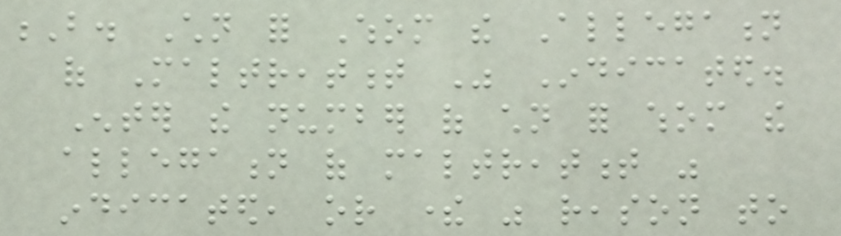B. Children for Whom the Allegation
of Maltreatment Was Indicated.
Enter the number of children for whom the
allegation of maltreatment was
indicated, or there was reason to
